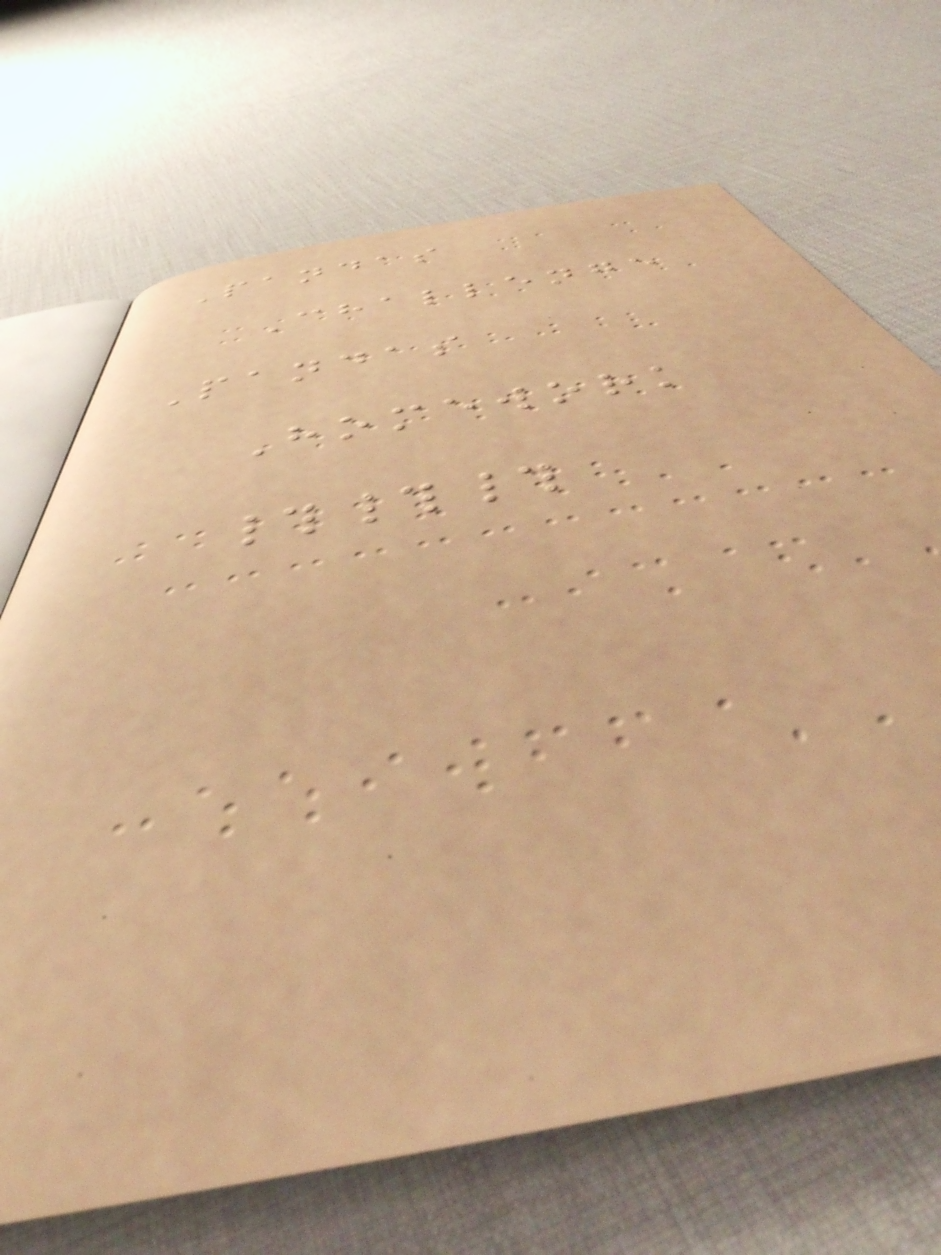Pandas
Challenge
Pandas
Homework
###
